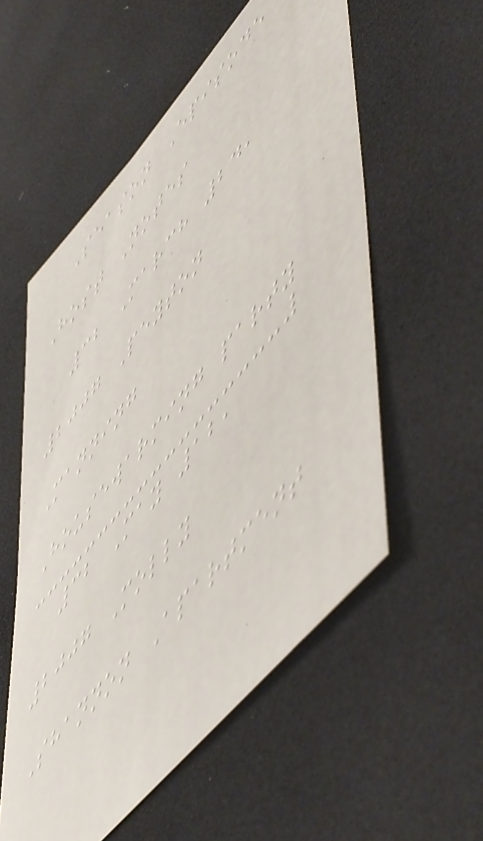Season Episode
Host Notes
32 March 24,
2007 Peyton
Manning
Housewarming party
32 May 12,
2007 Molly
Shannon Apartment
